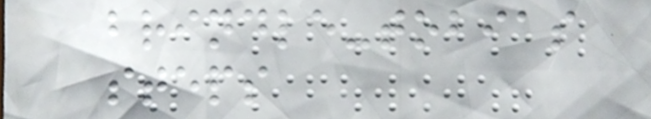brindle-tobias
steps
